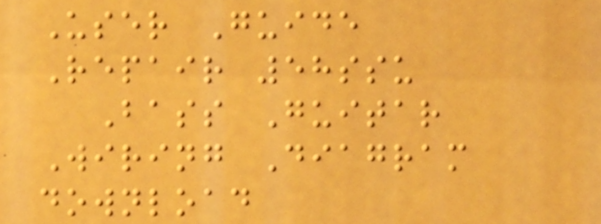User Guide
Repair 58ssu
Bass Guitar
Wiring Diagram
download
